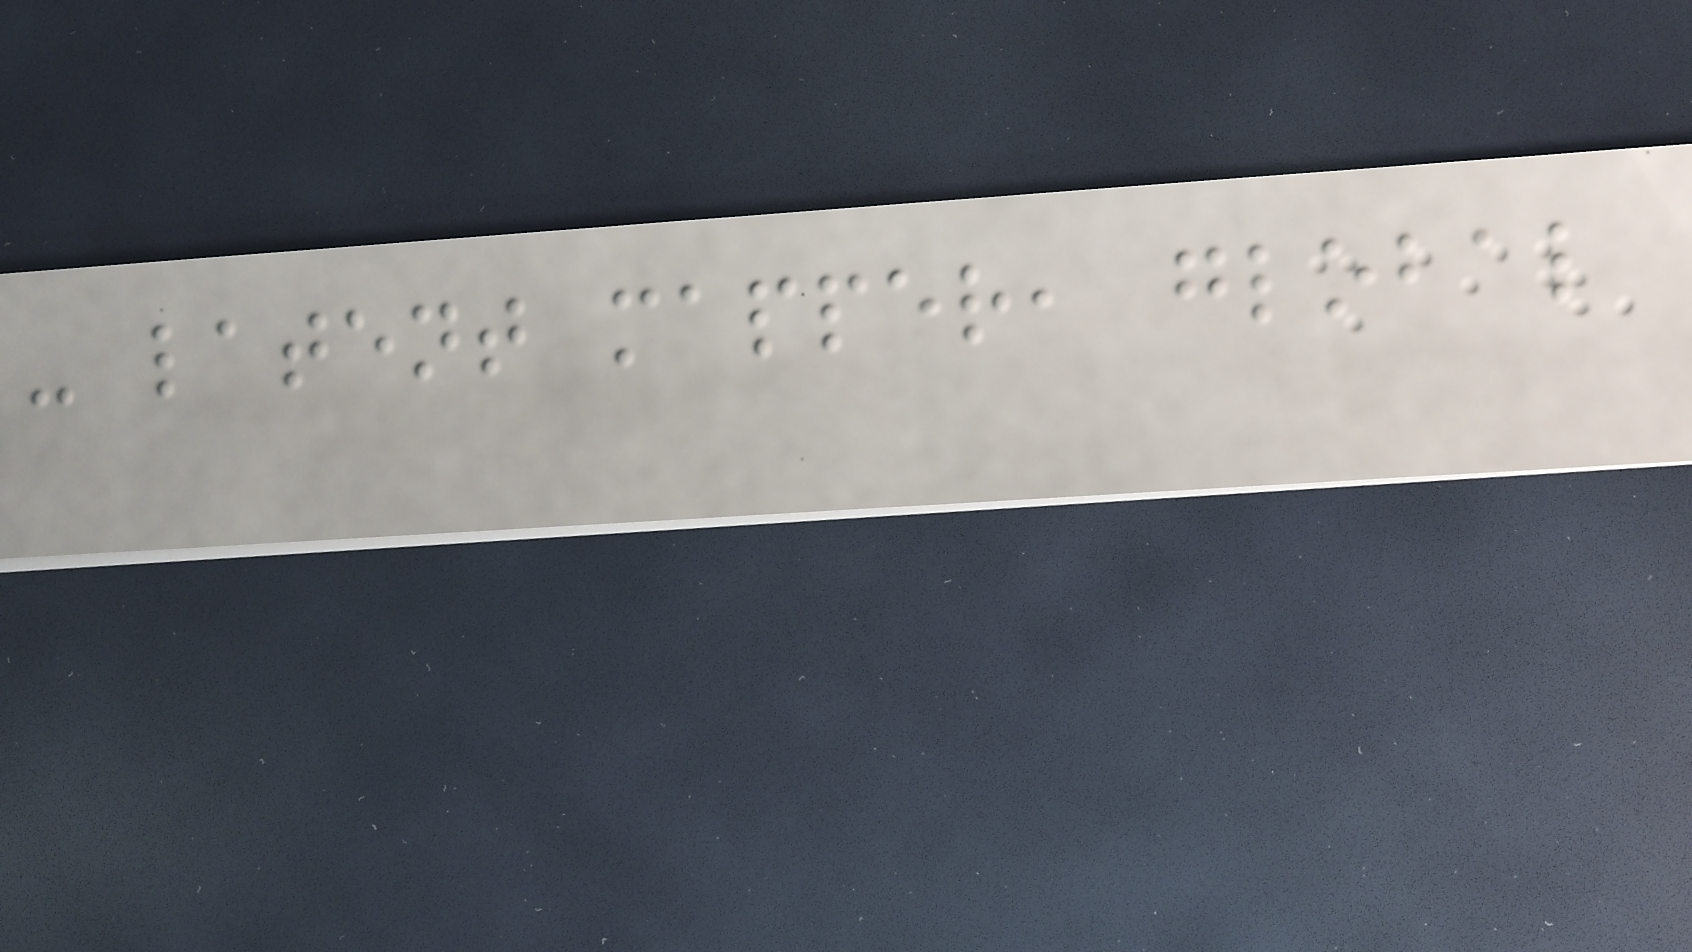- latent mapper, global
